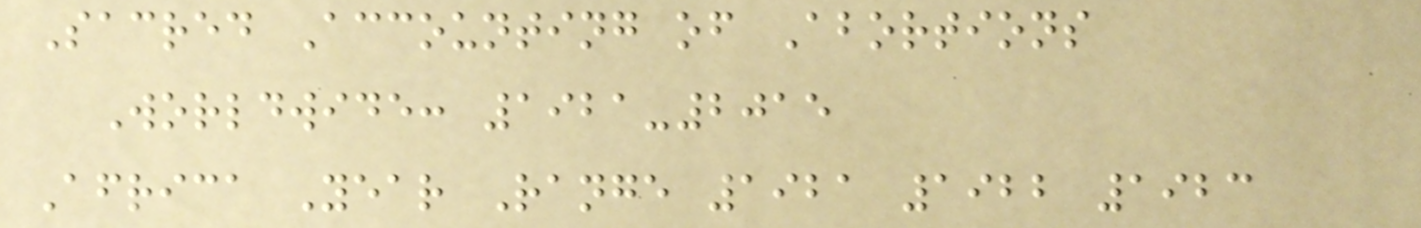Sacred Accounting of Abortions
Worldwide: 1921-2015
Africa Year Range 1921 1922 1923
